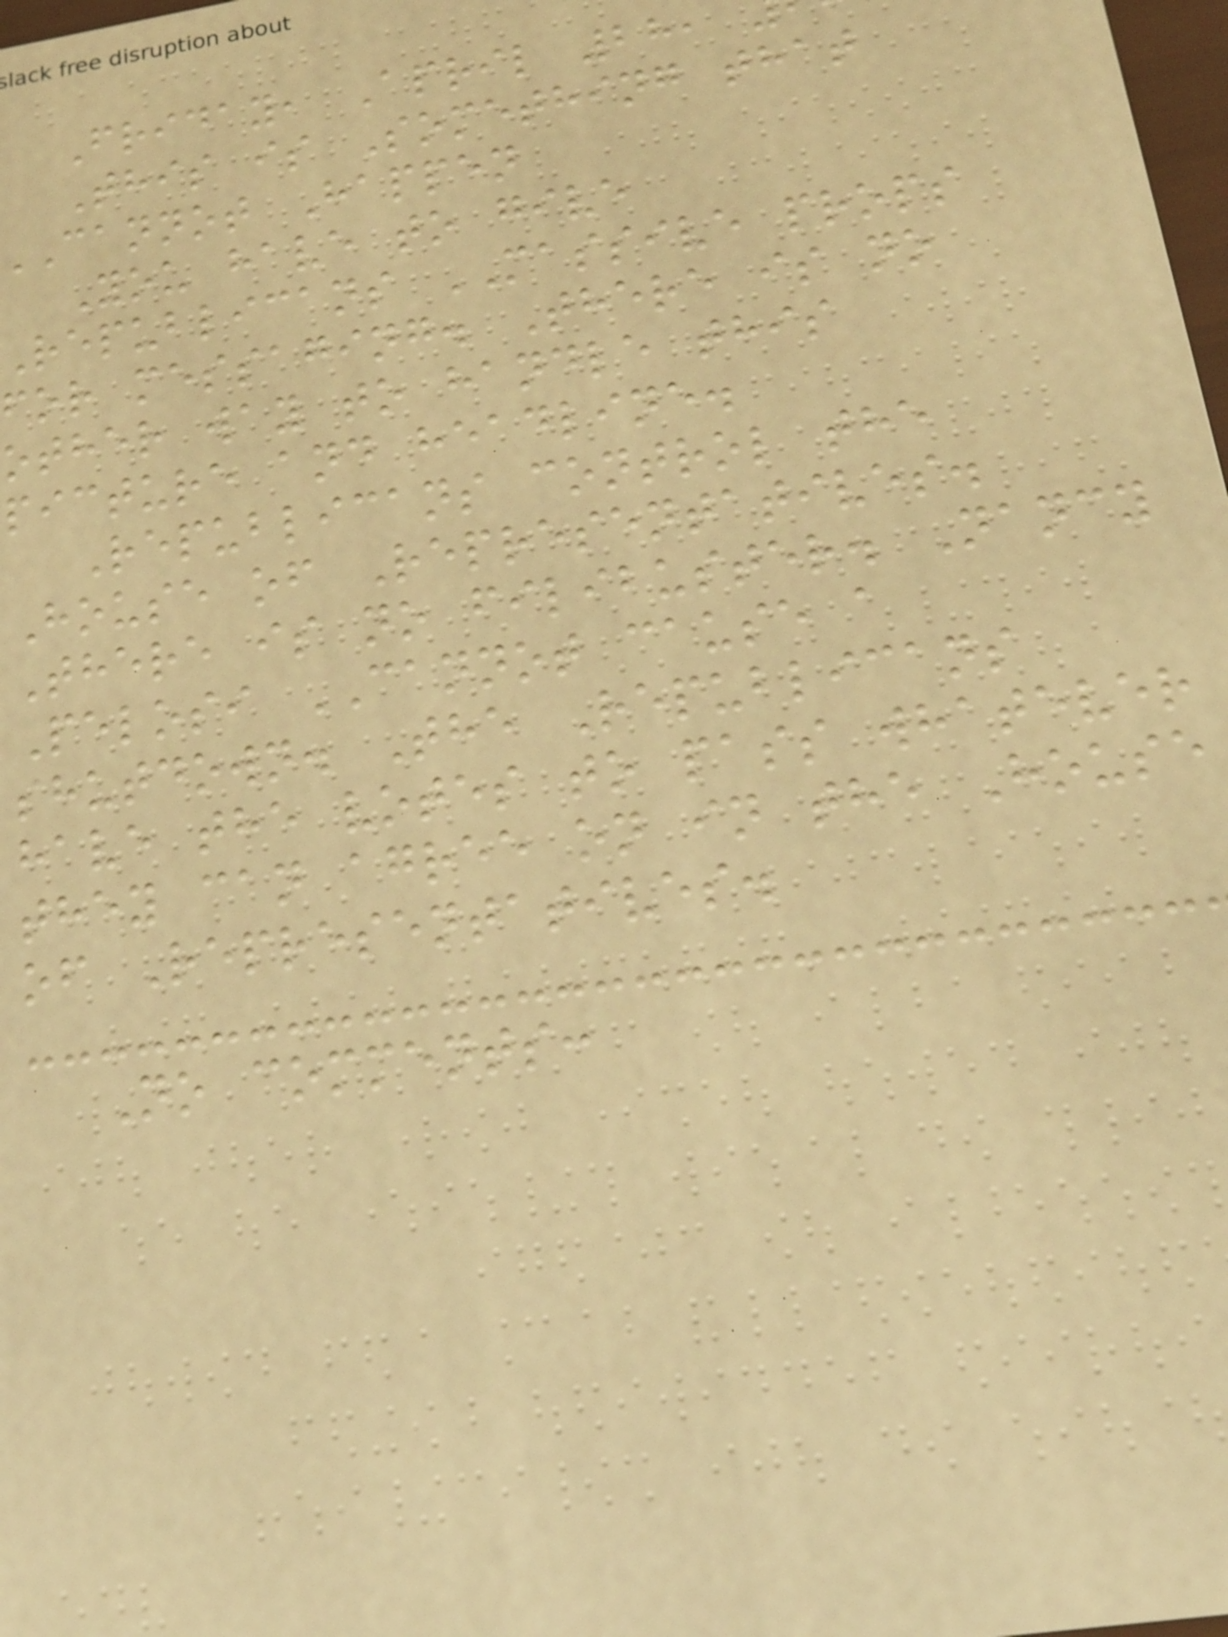Friday, April 28,
This is Something that
cannot Happen
You have to give
Republicans MASSIVE props
for messaging. There is no
other way to handle this
picture and headline.
Republicans control the
House of Representatives.
There is no filibuster. Nancy
Pelosi CANNOT cause a
shutdown. The Republicans
have the votes to pass whatever
they can agree on in the House
of Representatives.
No comments:
